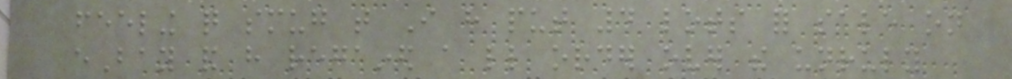feeling quite smug that I have put 4 lots for sale on
eBay and have regained a little order over the unruly
